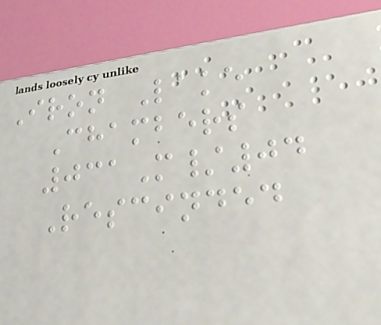Iron Lake
Chambers
031M/04
Rescinded
